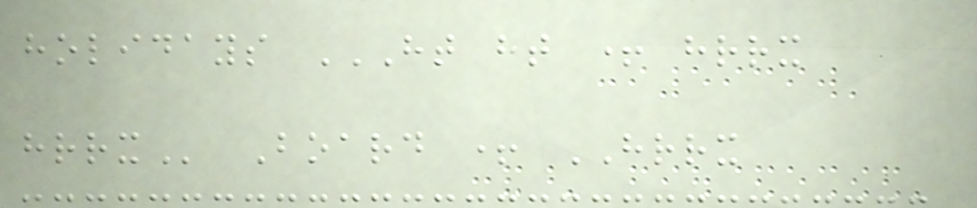holidays HT HT + HRRX
HRRX Board + HRRX
